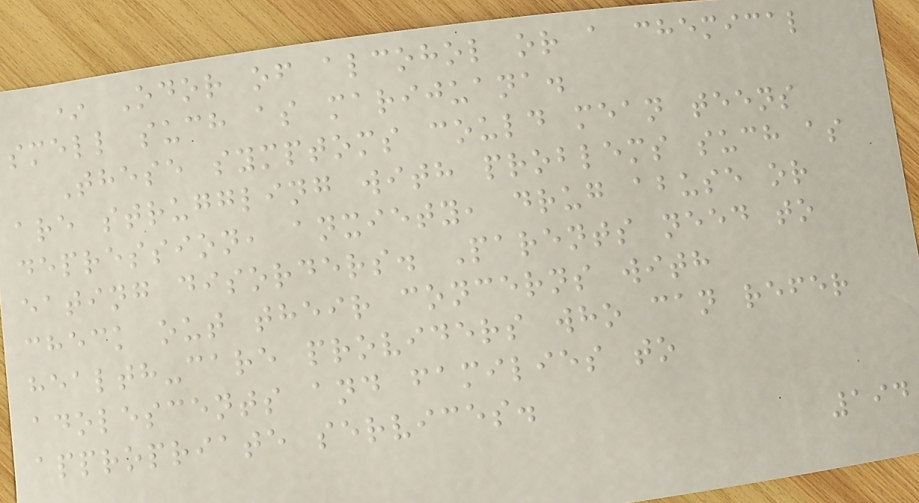* Odor of alcohol or a chemical
smell such as marijuana.
These symptoms could mean teens
are struggling with problems such as
depression, anxiety, drug abuse or
eating disorders. Parents need to
check out their concerns with
health-care providers who can refer
adolescents and families to
appropriate services.
194
